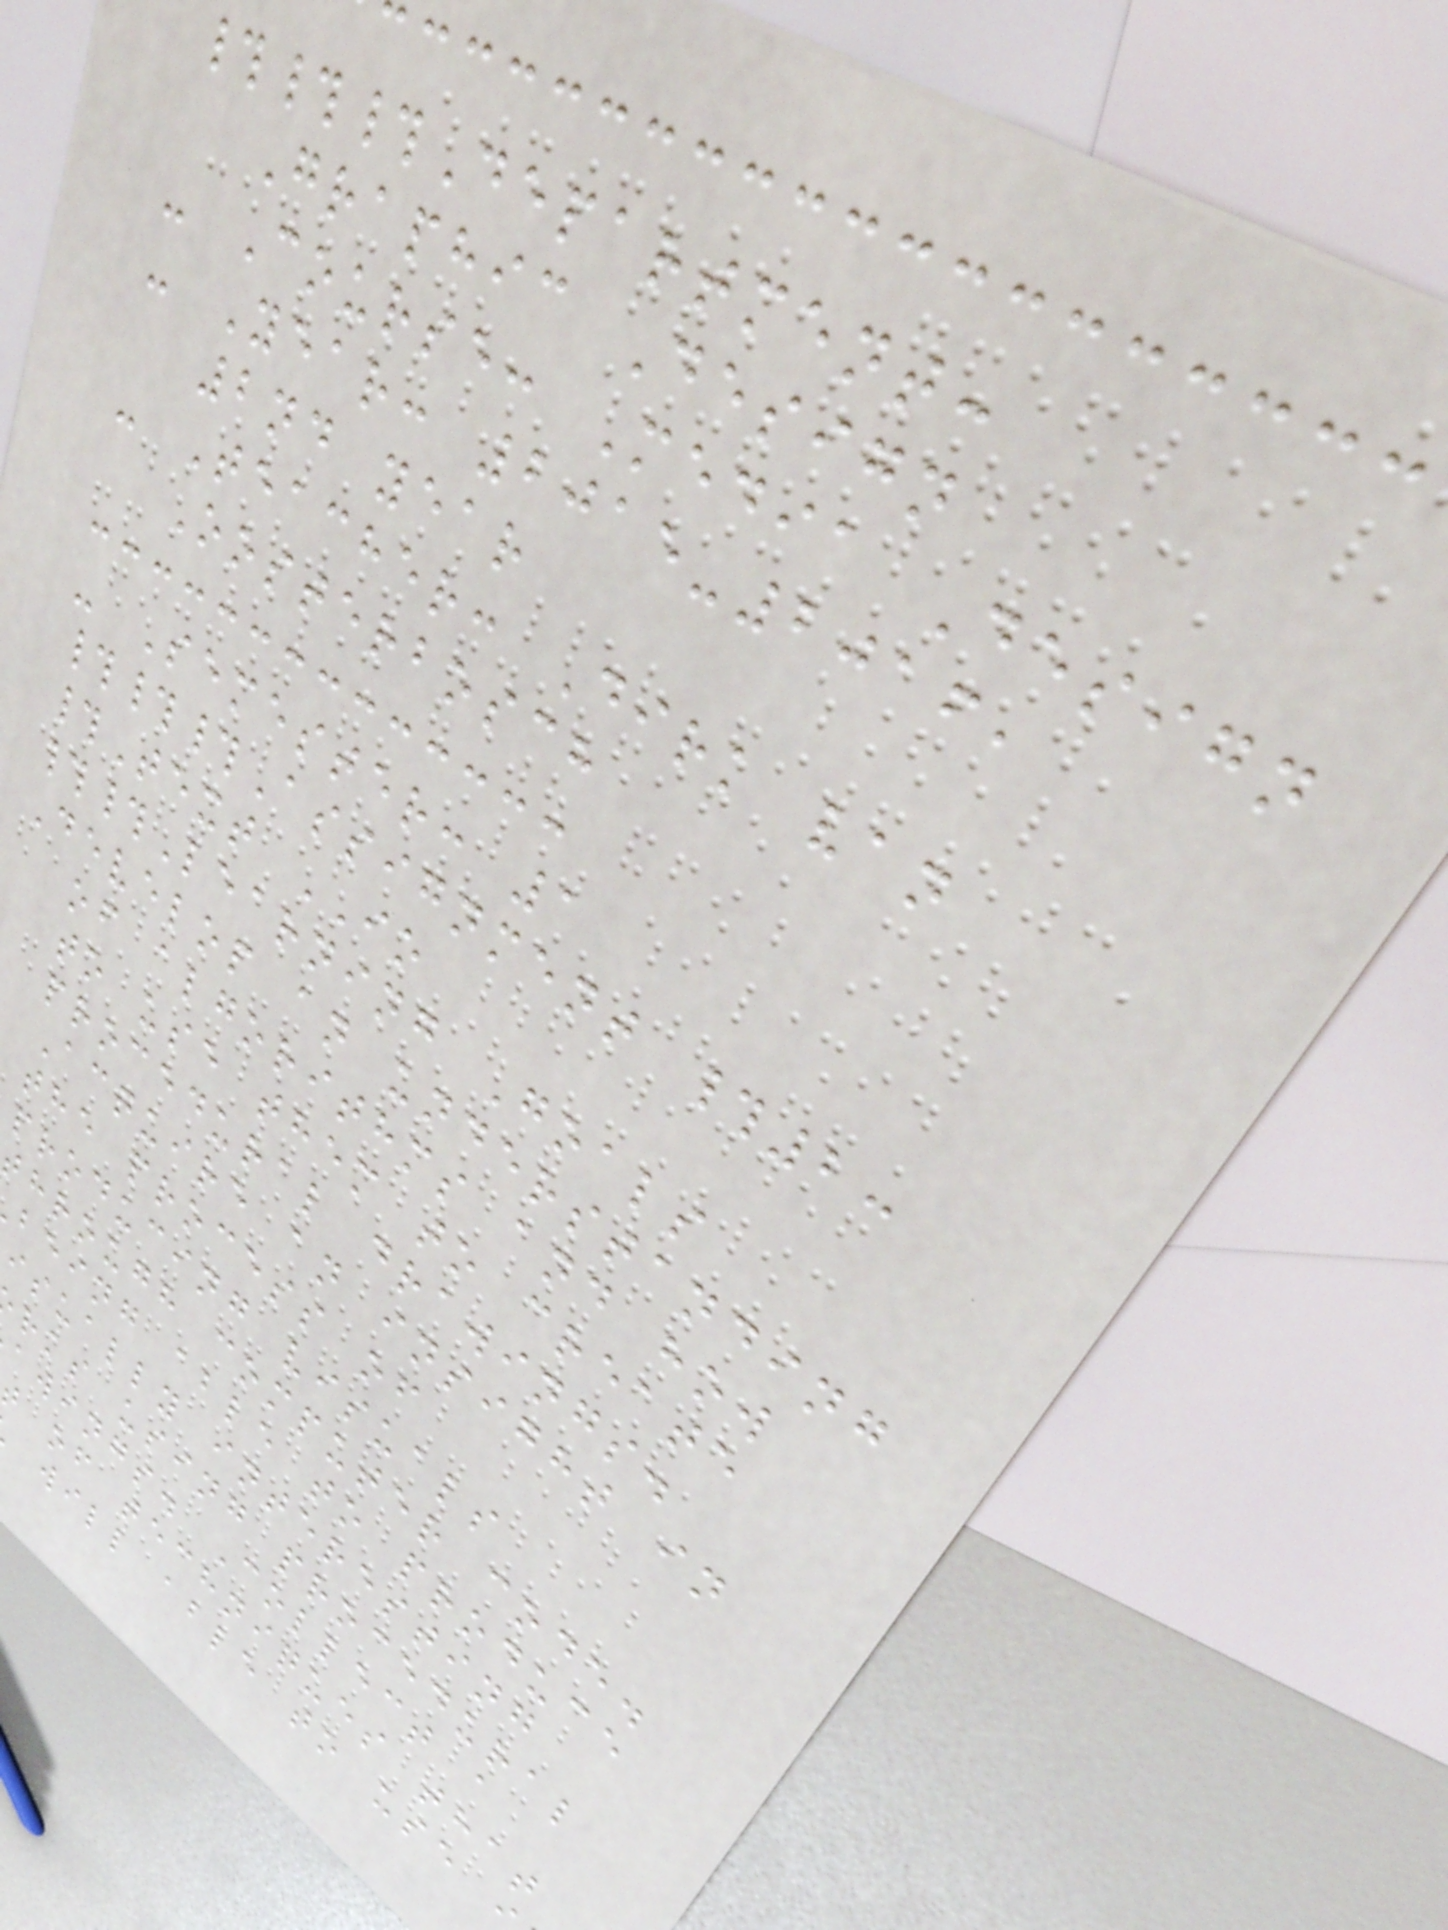###Department:
Graphic Design
- Course: Media Design
- Year: 2015-2016,
2nd year
- Teacher: Dirk van
Oosterbosch
- Semester: 1
###Assignment #2:
#Text IO
##Learning Goals
Develop an understanding
of algorithms and how
to use them to create
procedural drawings.
Acquire an insight in
the process of
producing visuals
through computer code.
being able to produce
isually interesting
rks using procedural
awings. Collect a
of techniques that
will able to use
